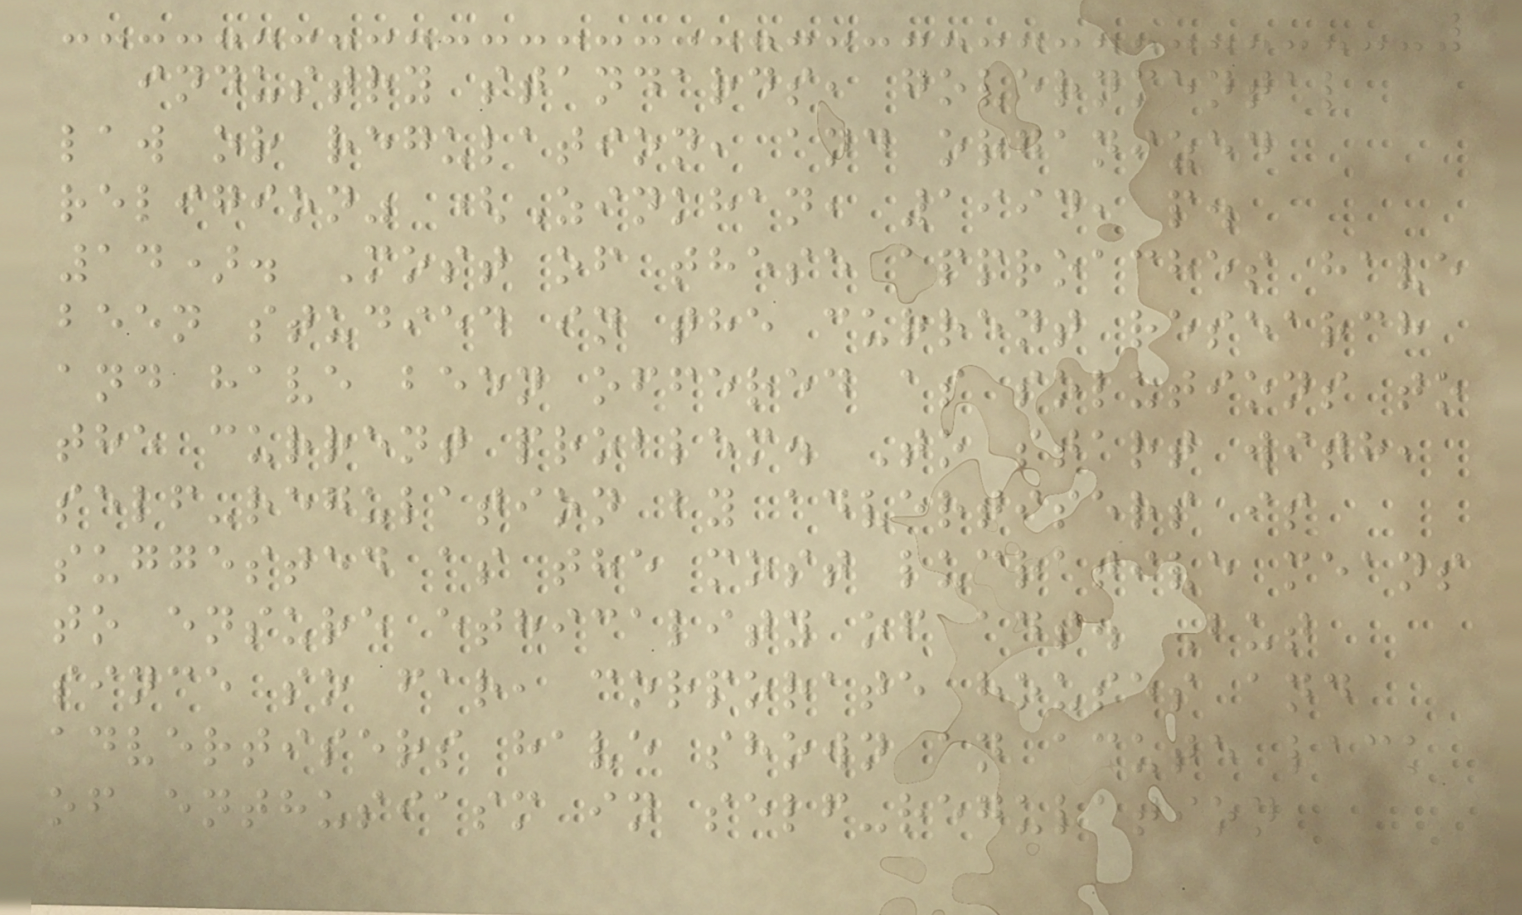industry standards, governmental
law or regulation, and organized
religion" (Zinkhan, 1994, p.
14). Most of these approaches have
been studied in the current research
and have been offered as solutions to
the current problem. To start with,
self-regulation by advertisers is
suggested as the most lucrative means
to ensure ethicality of ads. But
since so far, corporate houses and
advertisers have shown an acute lack
of enthusiasm in self-regulation
